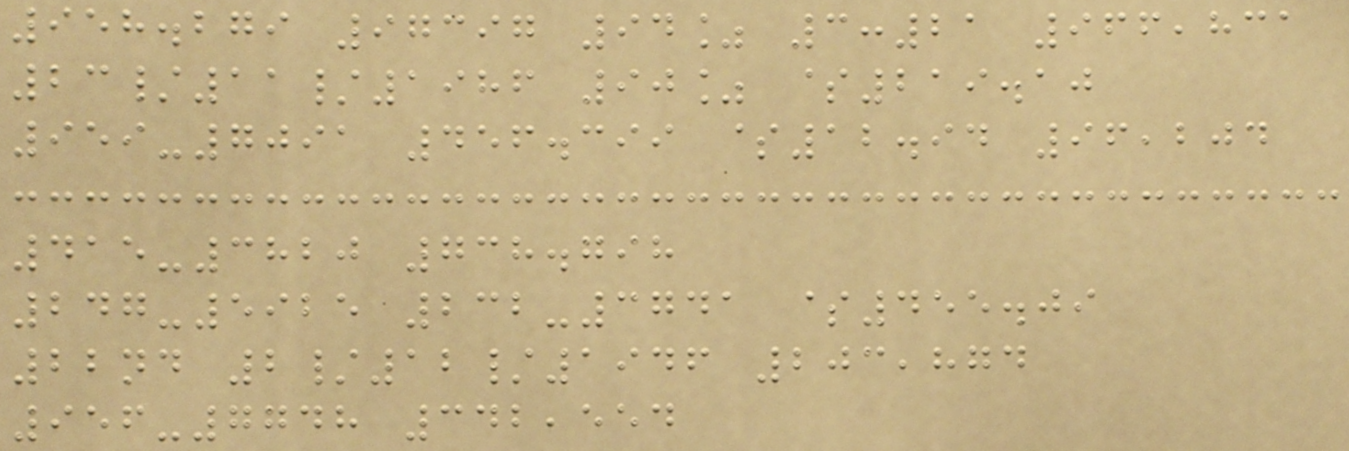958.279 97397 94% 3:21 966,831
23/11/1986 90% $219.10
959-7091 456.399 $12.94 96,204
415-3820 738.798
247-5925 232-3741 $455.09
22nd 2/12/1946 203,874
956-7748 342,554
